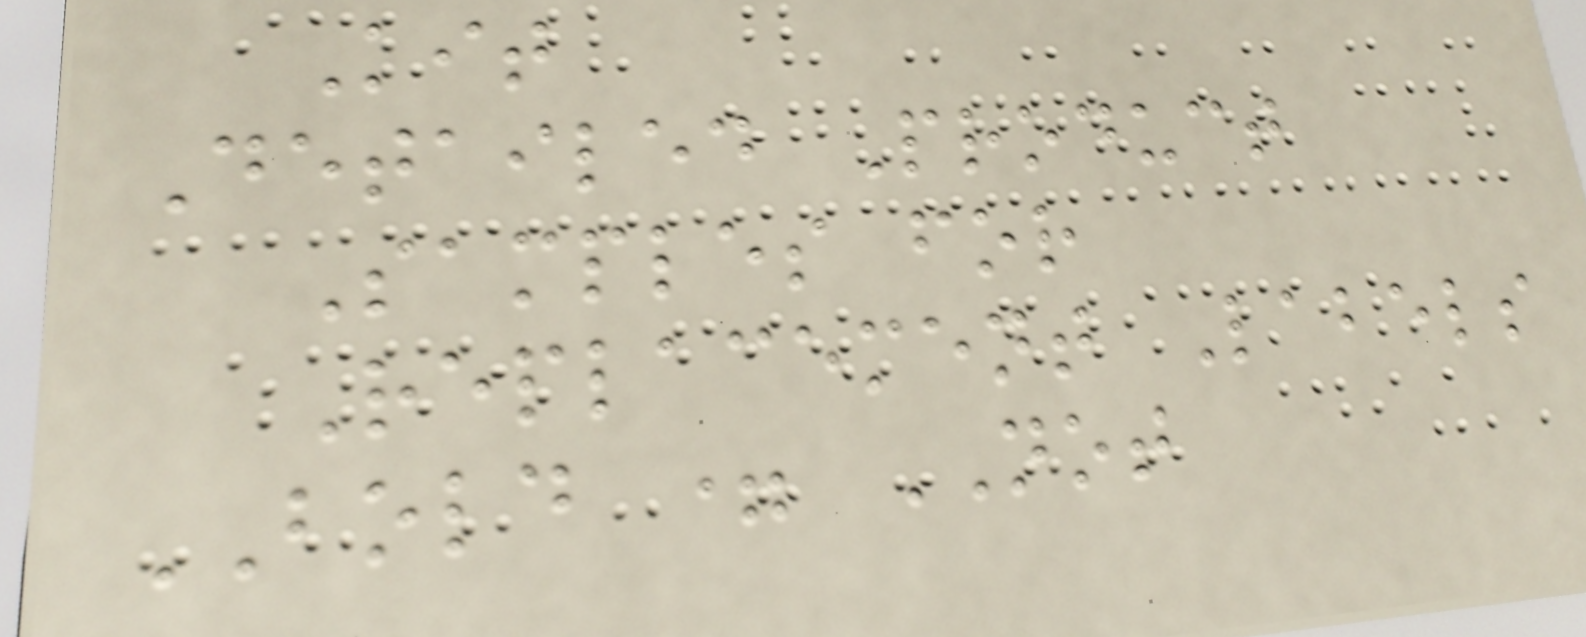Kit
Detailed Product
Samples for
Replacement Labels
BOLD = NOT
